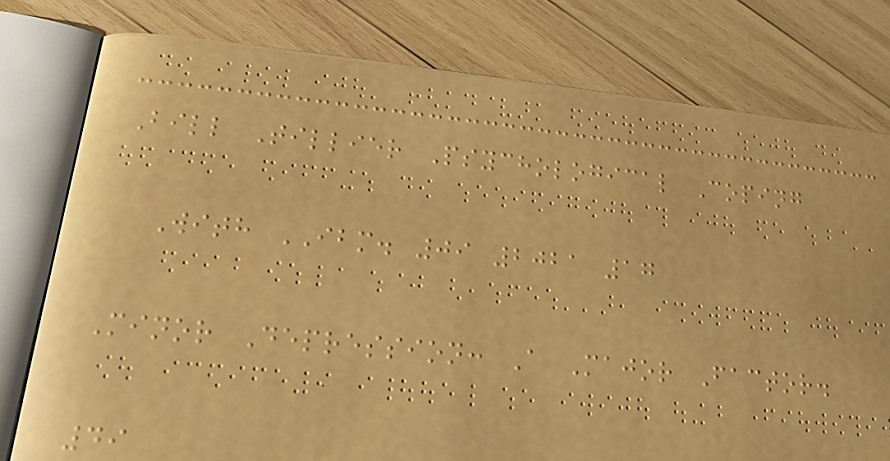Bill Tillier Psychological Coping
With IBM. 09 2021 17
Minor Depression: A Major Factor.
49
